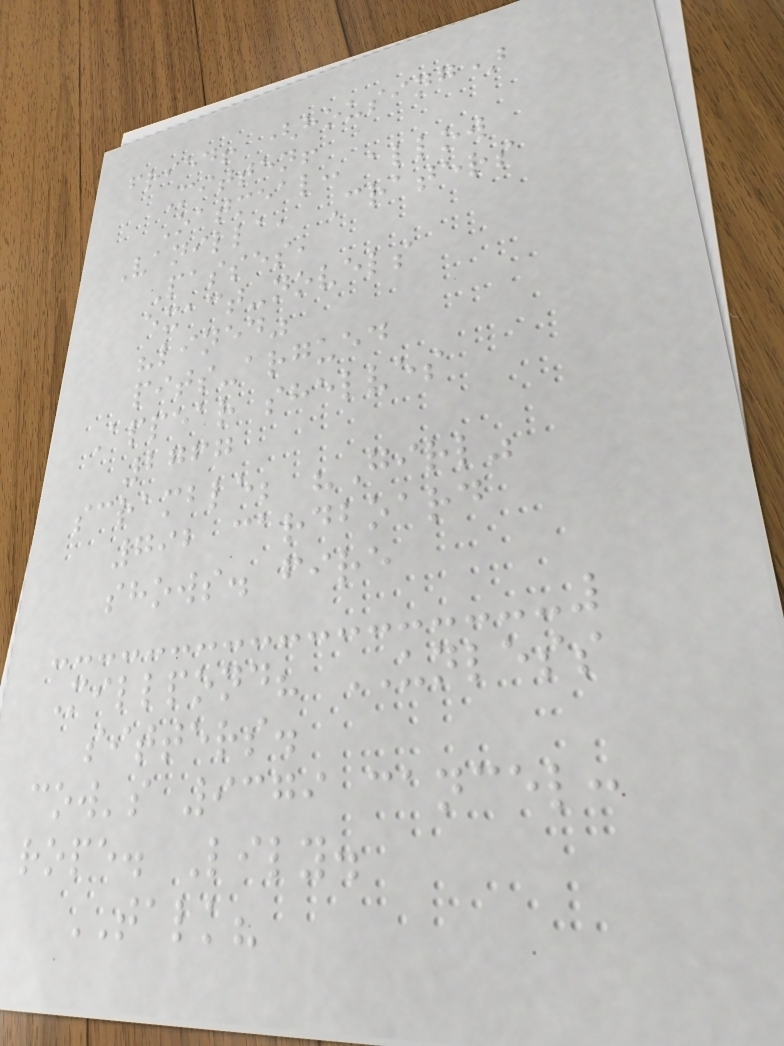fried! (housing)
Mitten!
Oatmeal: allow
Vanilla, Craters
Passes,
exact-novels
"lined"
pits-argued
Appear shelves
2767
scramble; "Girl"
792 cardboard
shows. fire
Millpond? UNLESS
sitters.
cow's 9379 cancel:
rope. Lily.
TALK?
